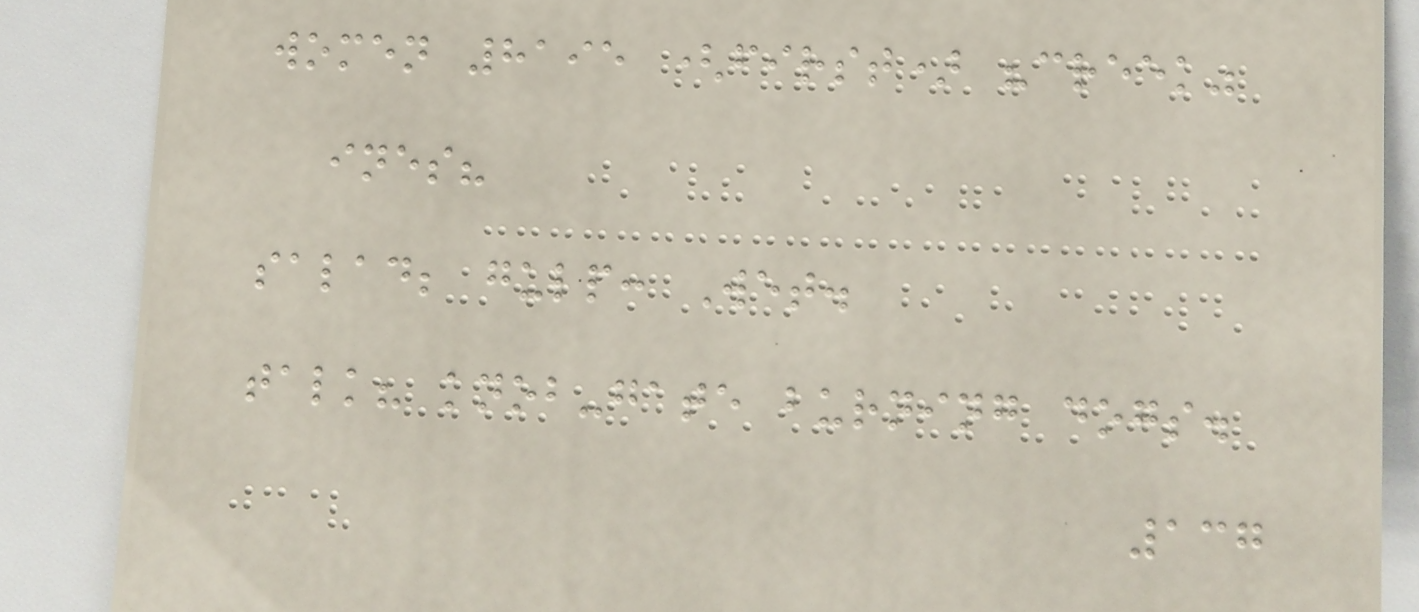women 8195 (first) "creek"
ines?
salad; gulp: Wet.
talk? knob-gate burning dogs.
137
